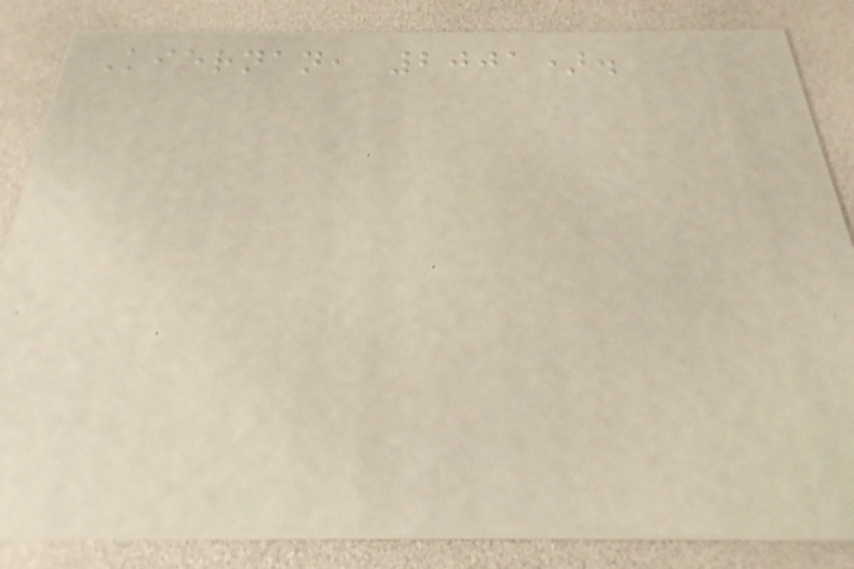Kiernan, 2001).
